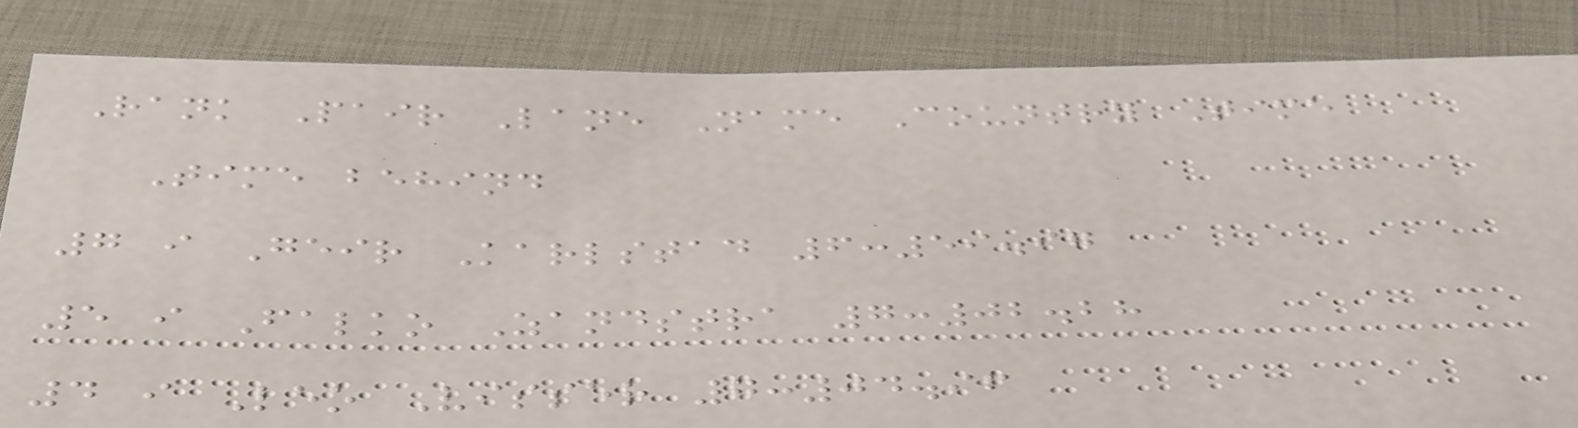Rank Pair Lane Name Country Time
Time behind
7 i Geir Karlstad 6:59.97
5 i Falko Zandstra 7:02.28
4 i Leo Visser 7:04.96
